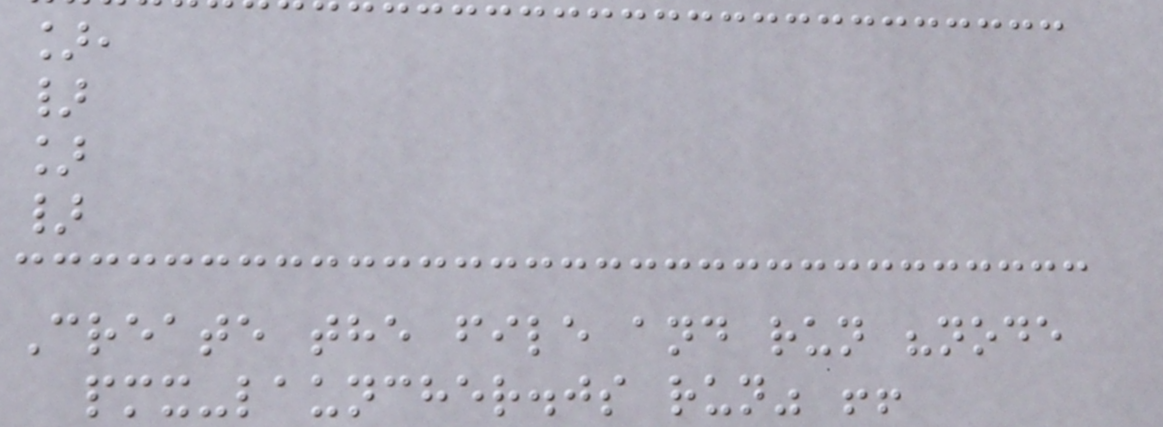],
}
]
}
Create the file and run "node
pmx-launcher.js run" !!
